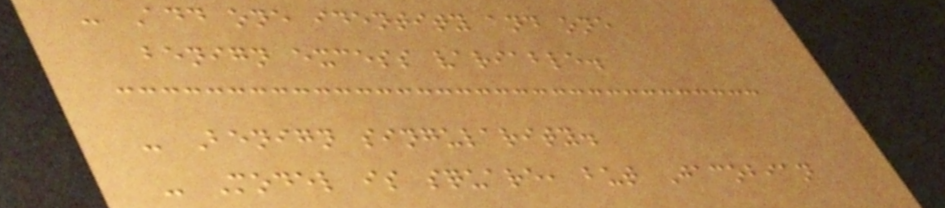- Add one identity and one
benign excess variable.
- Benign singularity.
- Model is square, but Jacobian
